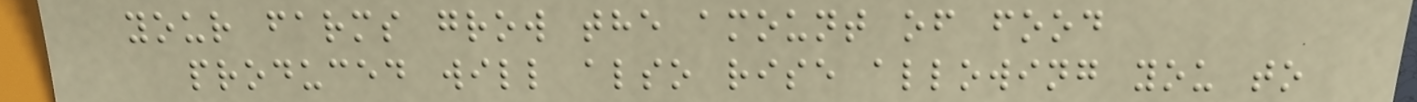your farms grow the amount of food
produced will also rise allowing you to
